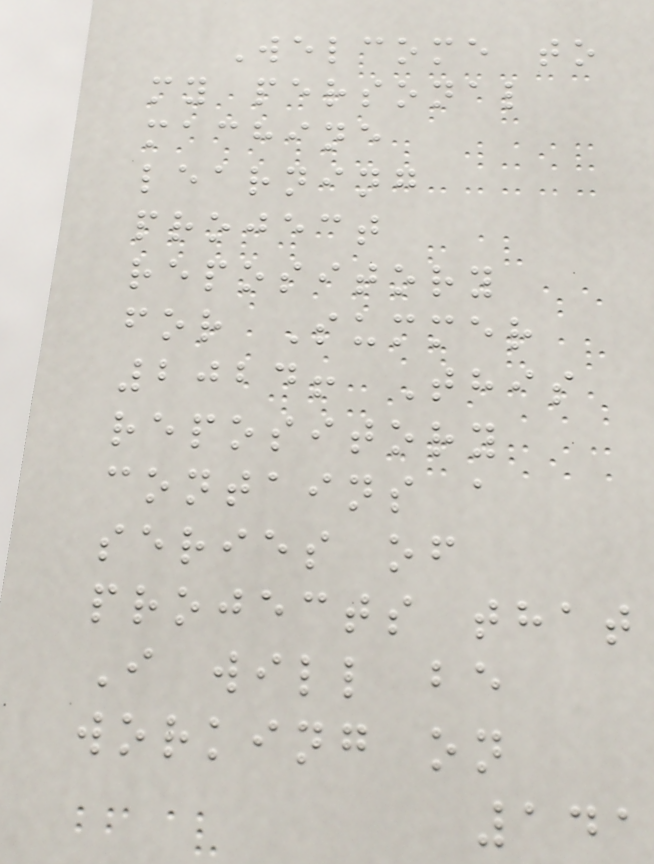Welcome to
my personal
machine
learning
project
repository
for Summer
2024! This
repository
contains a
series of
projects that
I will be
working on
141
